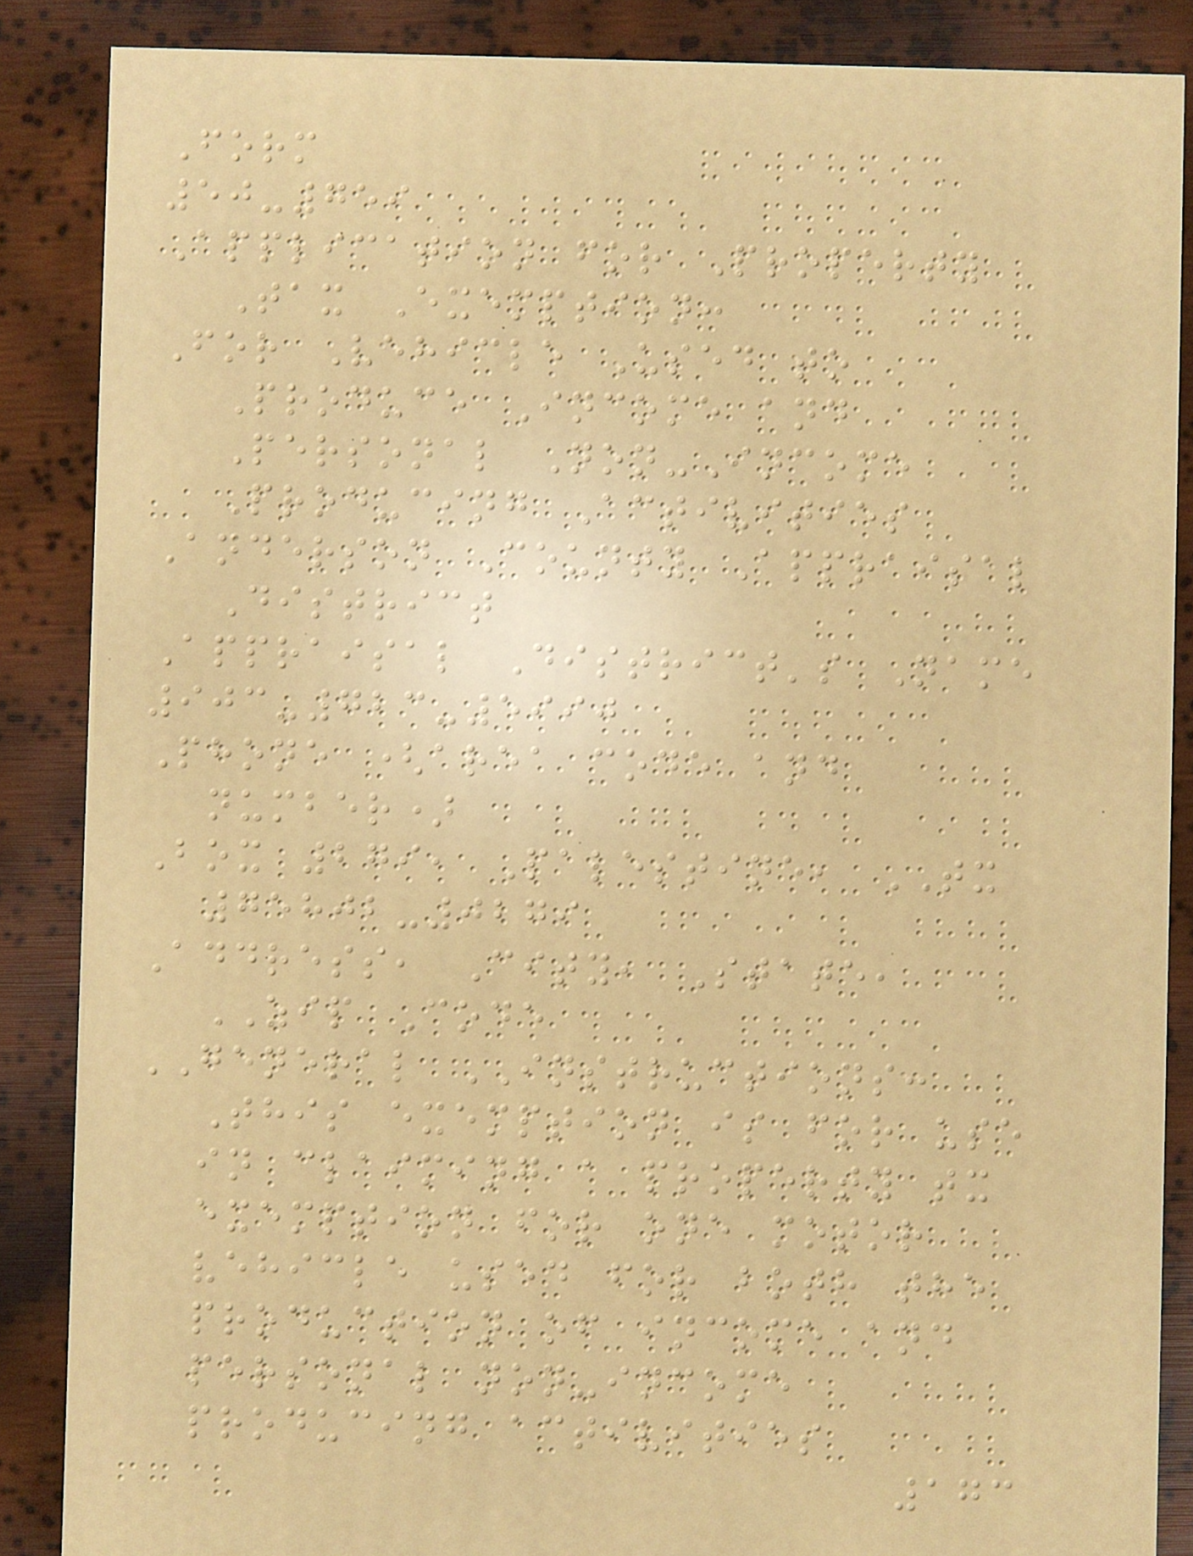Form
50-759
Application for Property
Tax Exemption:
For Vehicle Used to
Produce Income and
Personal Non-Income
Producing Activities
Anderson County Appraisal
District
Appraisal District's Name
903-723-5990
Phone (area code and
number)
Box 279, Palestine, TX
75802-0279
Address, City, State,
ZIP Code
GENERAL INSTRUCTIONS:
This exemption is for use
in claiming a property tx
exemption for one motor
vehicle used for both the
production of income and
personal non-income
producing activities
173
